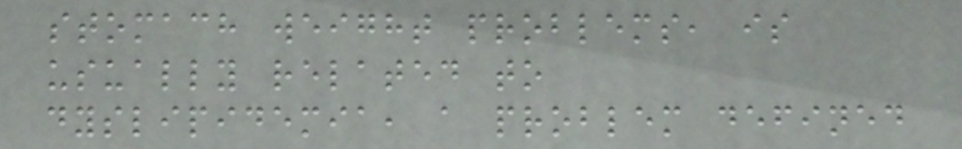stomach weight problems, is
usually related to
dyslipidemia, a problem defined
